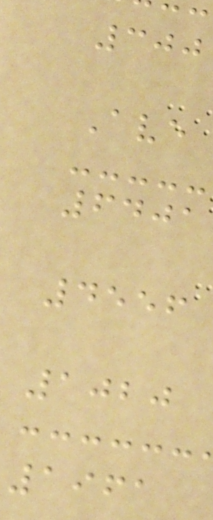300
Ave
6401
4556
1020
1961
